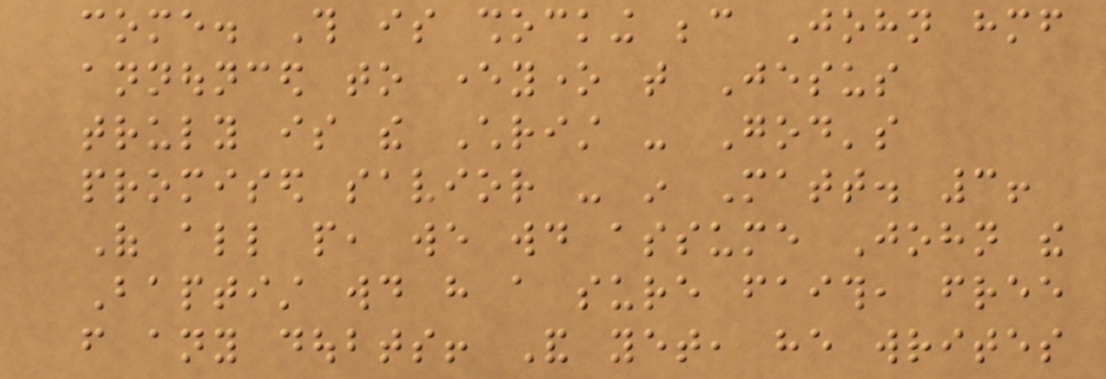come. This is shocking because John himself
announced to everyone that Jesus
truly is the Christ - God's
promised savior - in Matt. 3!
Of all people, we would assume John the
Baptist would have a sure faith, free
from any doubts! And yet, he writes
